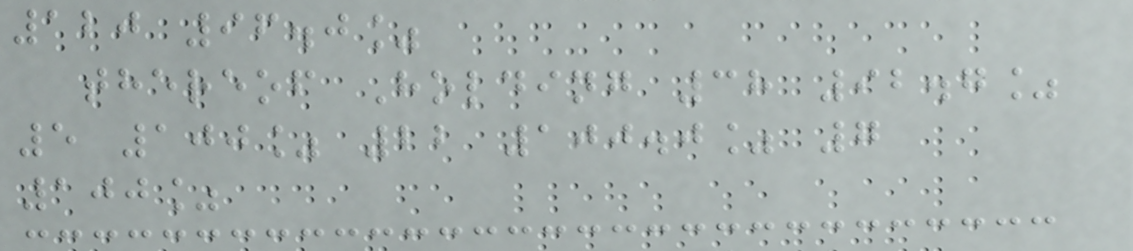120 96.0%
thereof Holding 38 92.7%
5 100% 22 100.0% 7
100%
